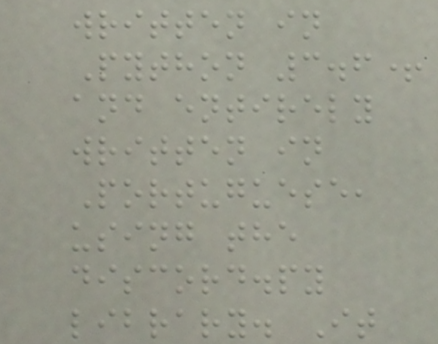written in
Python 3.6+
and entirely
written in
Portuguese,
using the
discord.py
library. It
